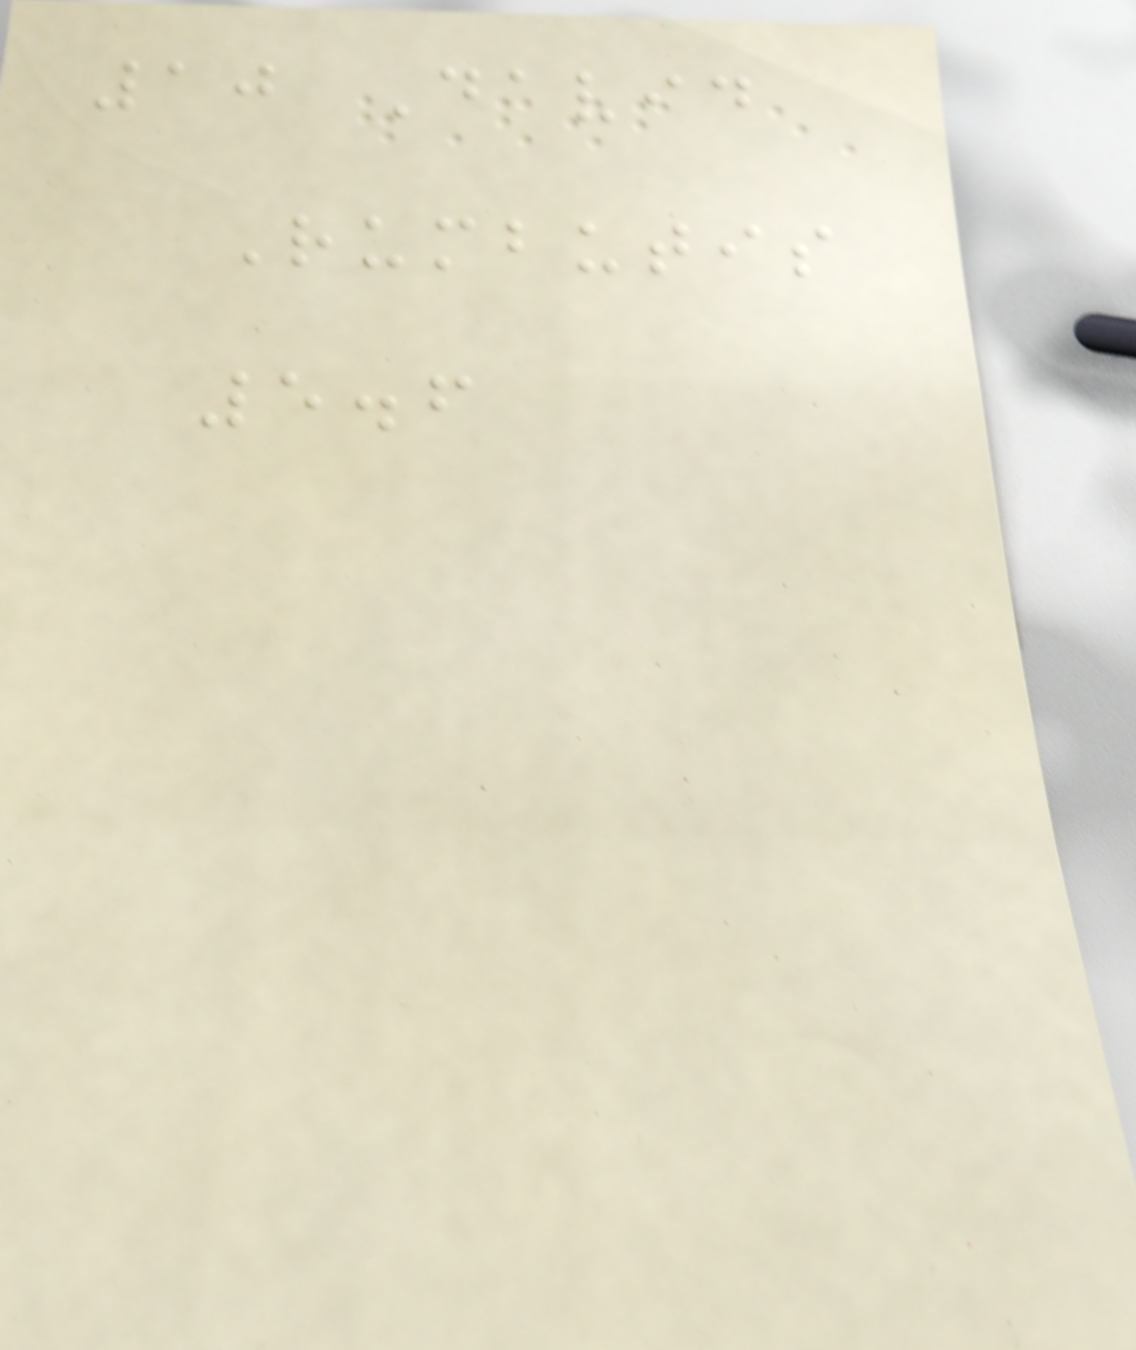10 David
Rumbutis
5.6
